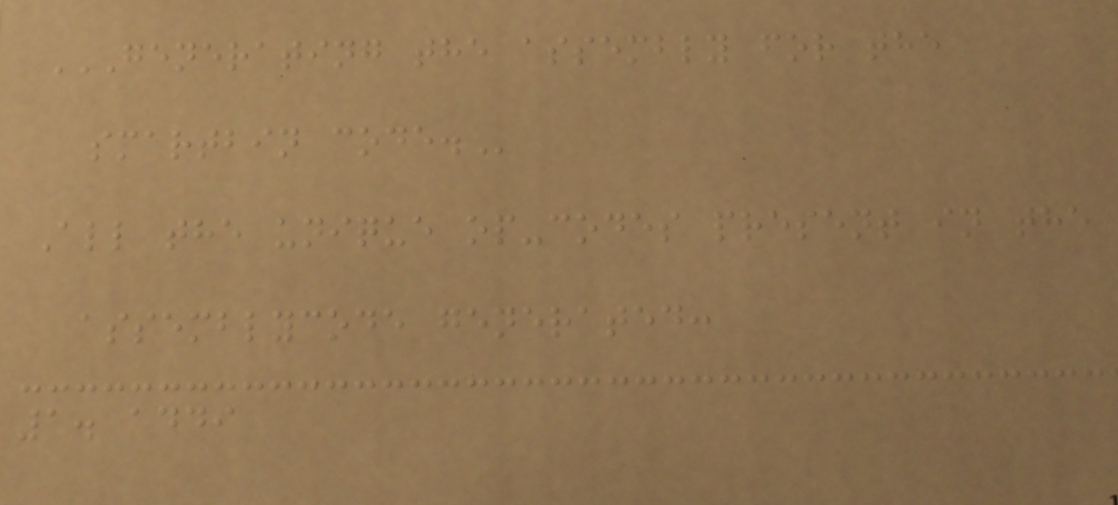GENERATING THE ASSEMBLY FOR THE
SMARTBIN CODE.
All the unique op-codes present in the
assemblycode generated:
1. addi
